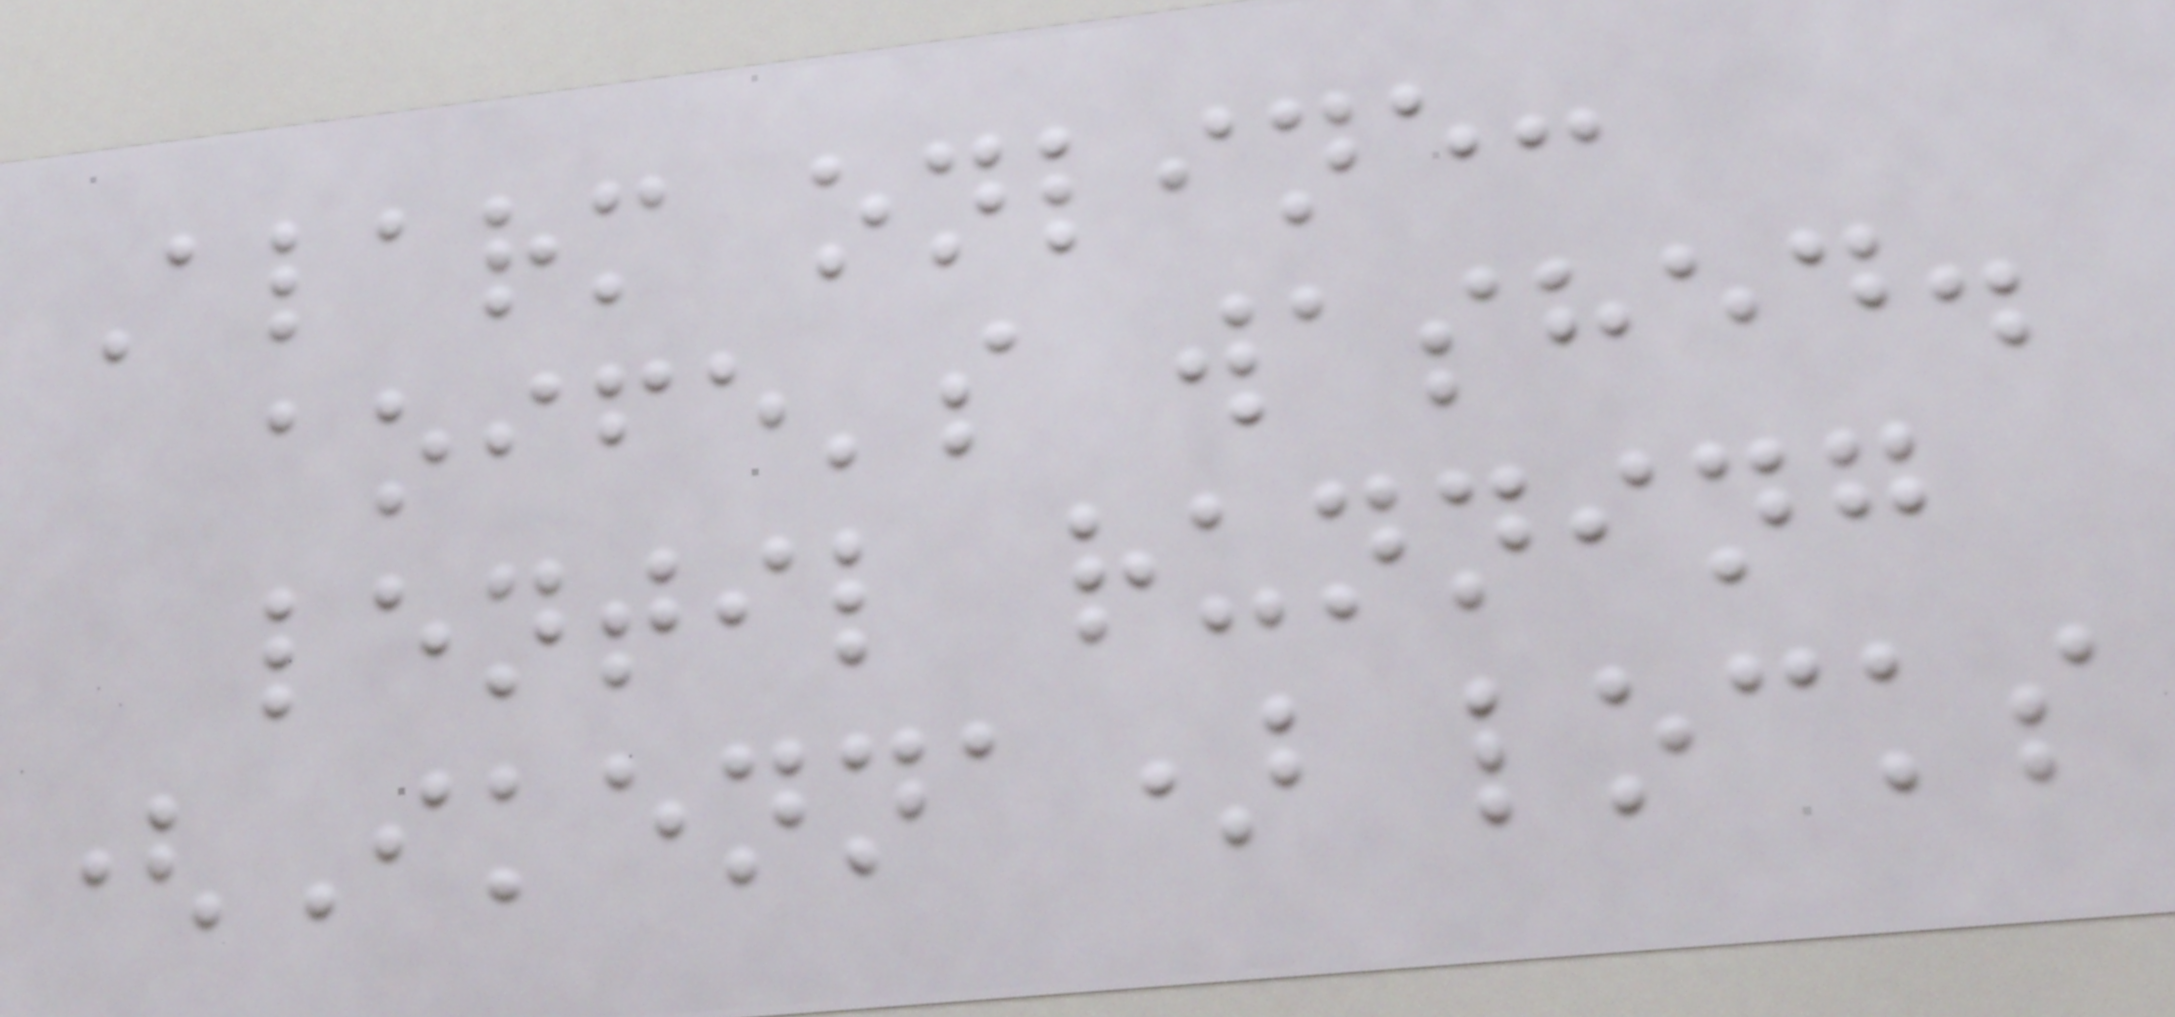Alarm online:
aoife's washed.
lentil running
(Ikenna) locks
